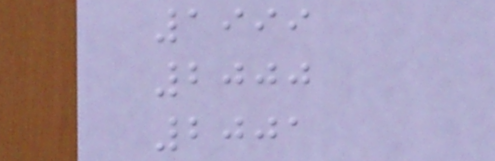1999
2000
2001
